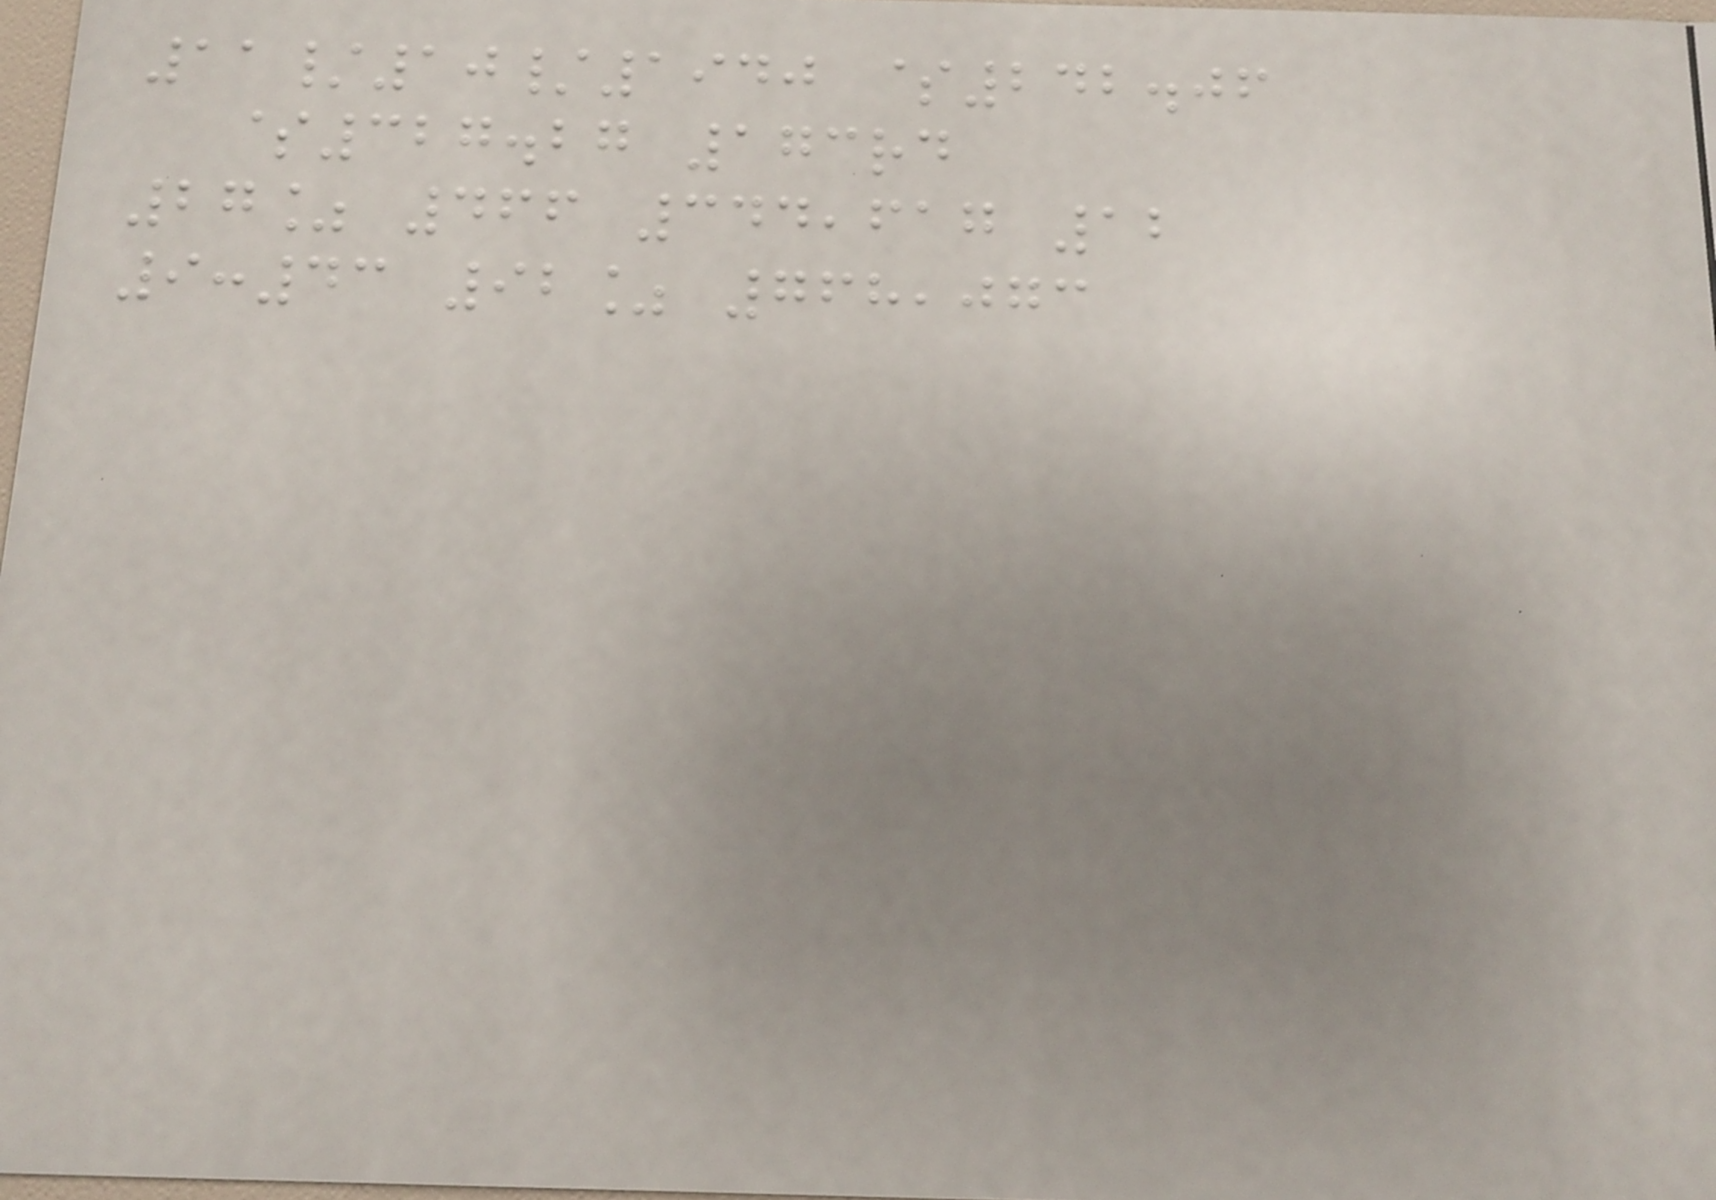11/10/1940 $242.06
$327.27 173rd
27% 466 344,617 12
9:43 92% 768,073
